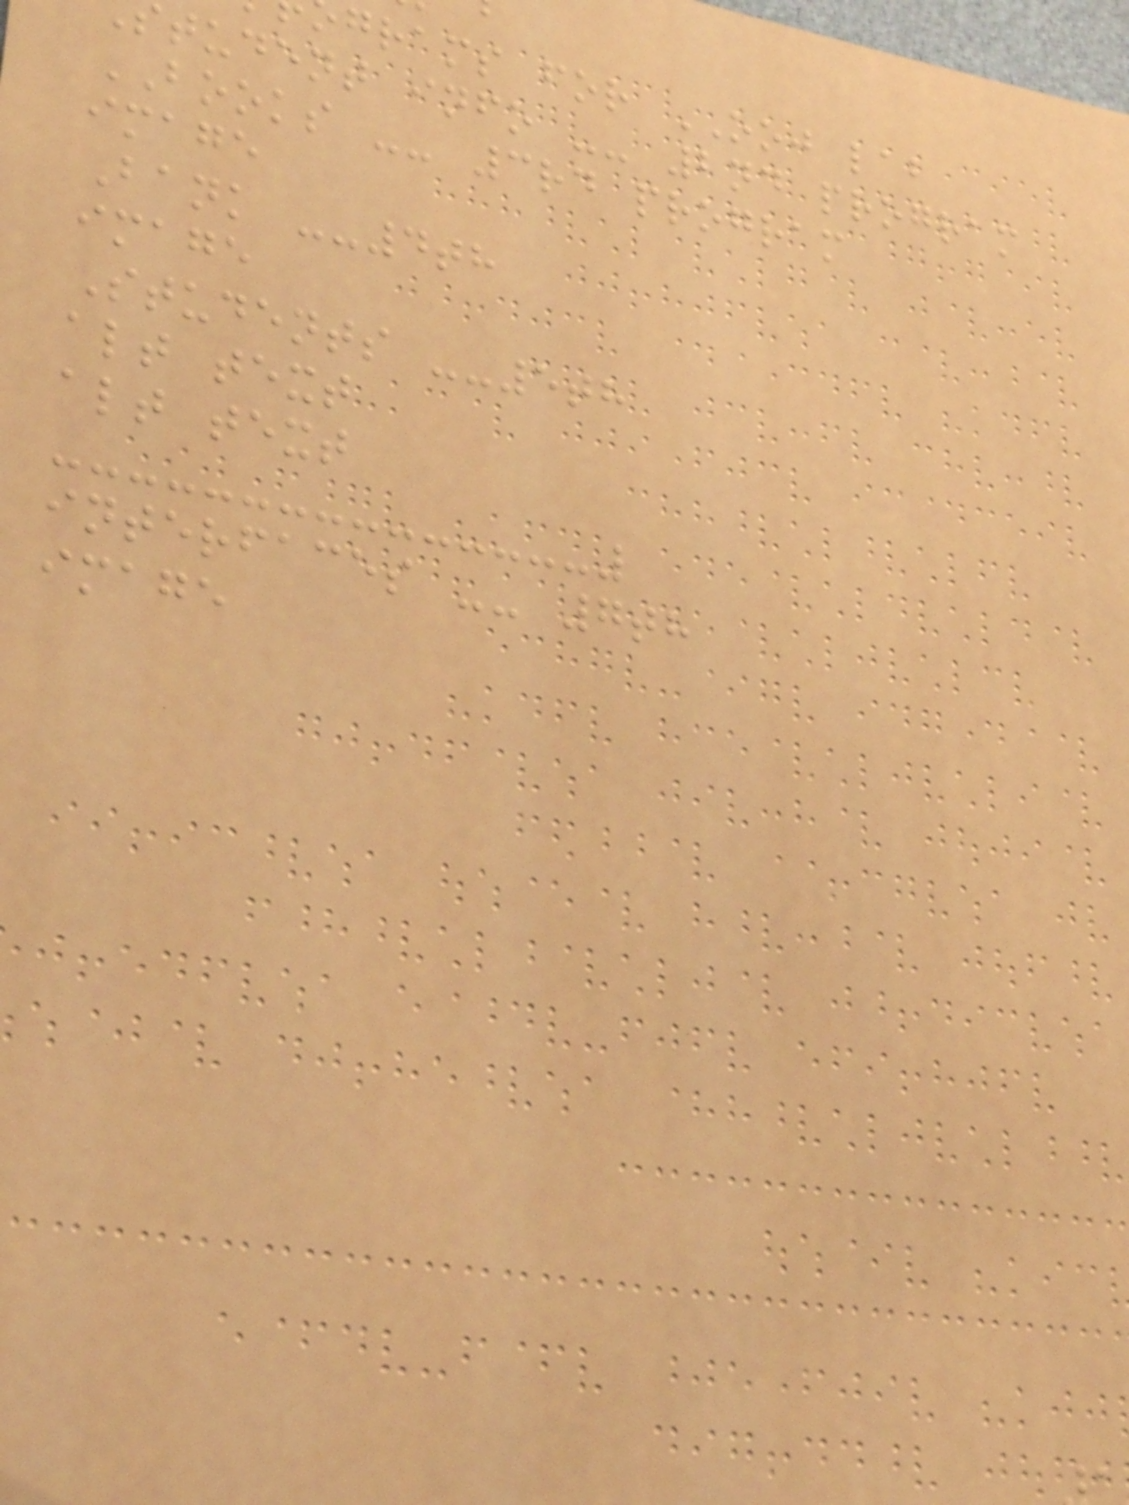grams for OOJ lab
tudent info -- 2nd program
BOOKS -- 3rd program
image
Bank --4th
image
Students --5th
alt text
alt text
interfaces -- 7th
image
